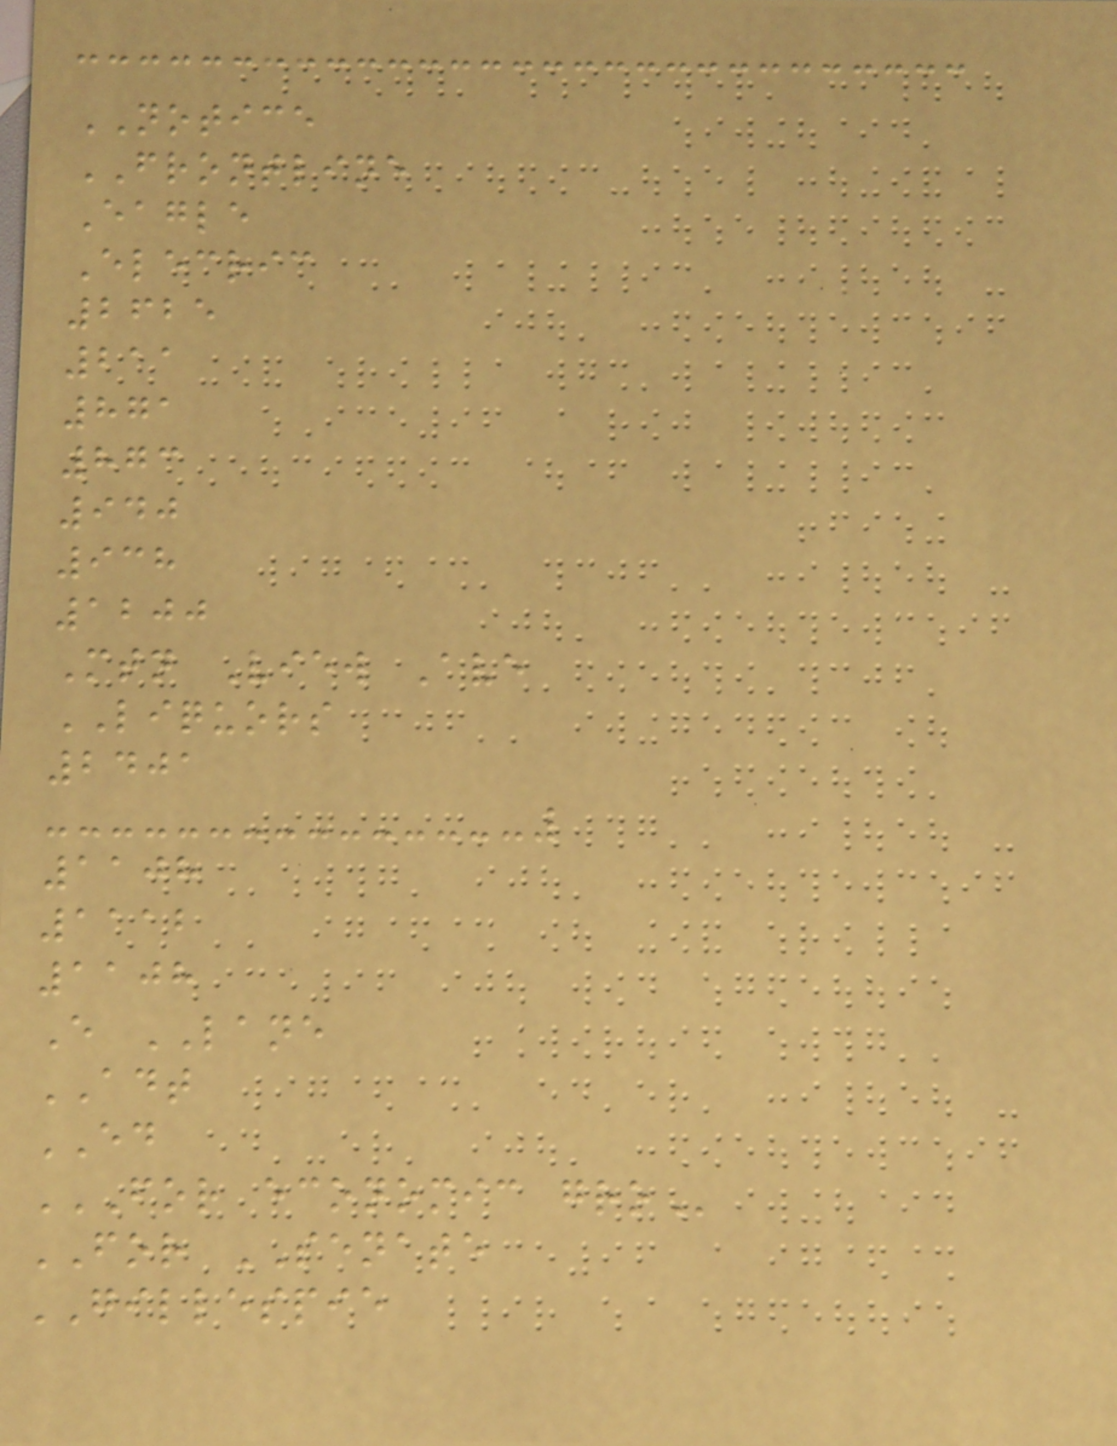NOTICE
FRONTLINE
Eagle
Elecric
2625
211
871
873
940
938
1200
Mtn View Ave
LIQUORS
2401
1108
1112
1108
E LANE
ADT
ED
FOR ECONOMIC GRO
FOR SENATE
GILLESPIE
